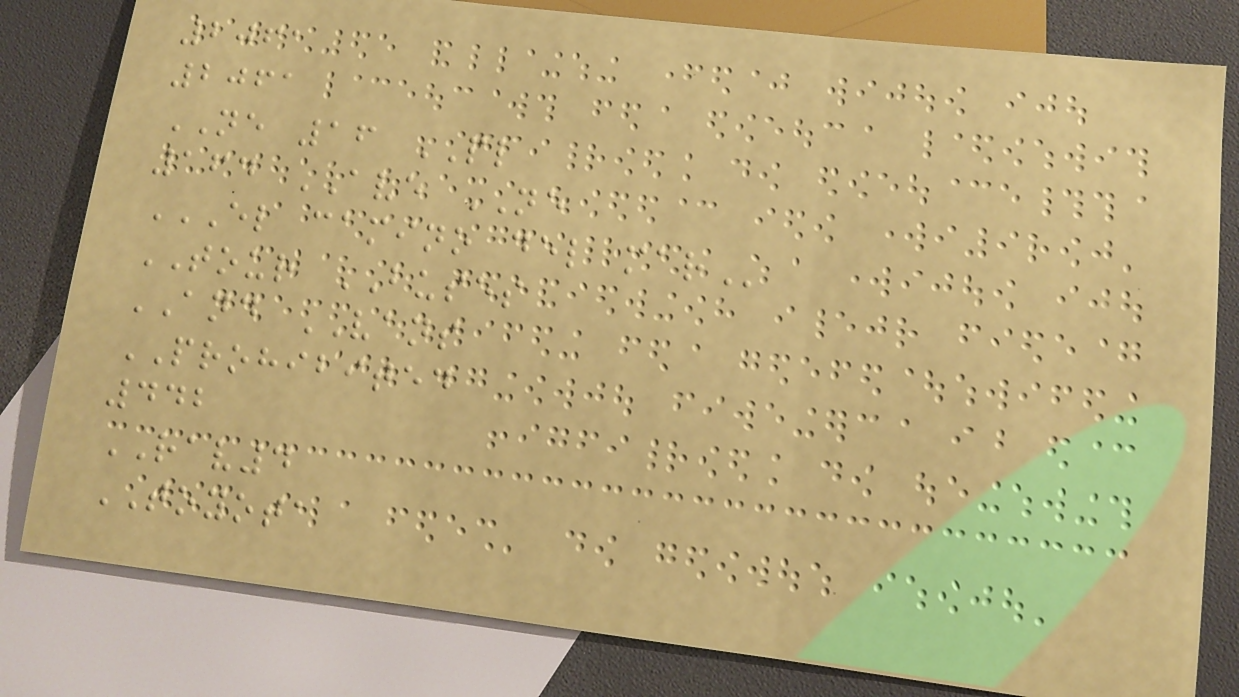2061
2061
NE 16 PL
164 AVE NE
EL CAMINO DEL MAR
TOUR BUSES
AND VANS
PROHIBITED
442
RAV4
TOYOTA
